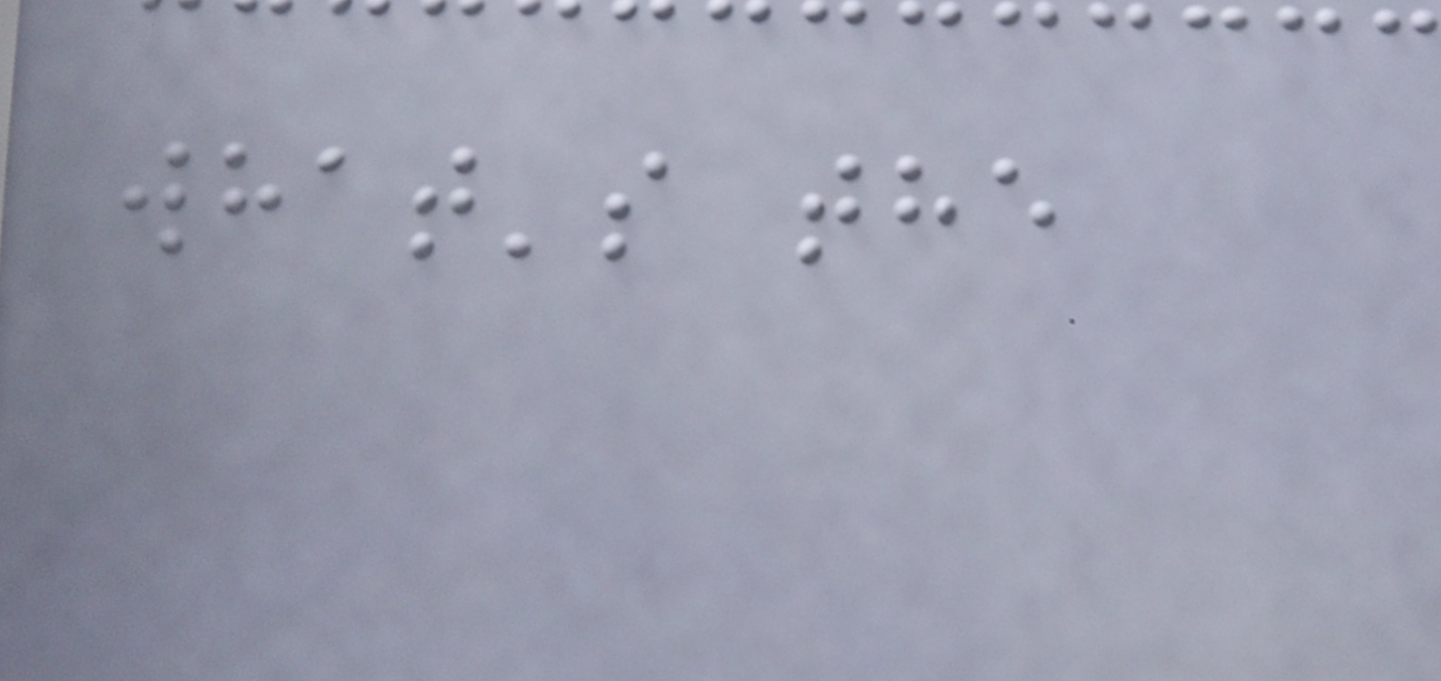what's the
